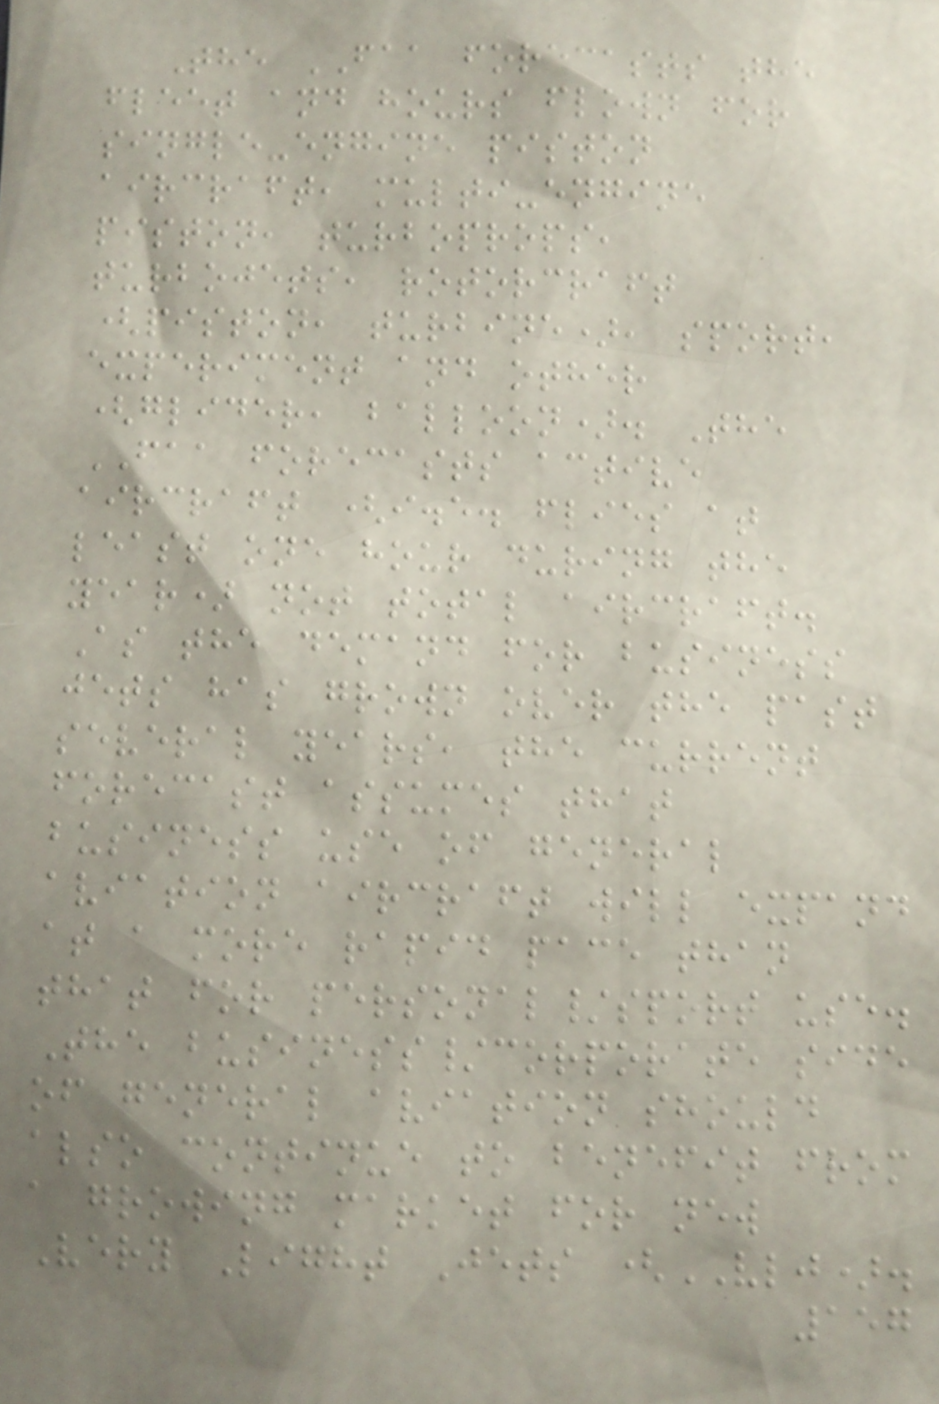The FAA forecasts the
fleet and hours flown for
single-engine piston
aircraft, multi-engine
piston, turboprops,
turbojets, rotorcraft
(piston, turbine), sport,
experiment and other
(glider, balloon). The
FAA forecasts active
aircraft (i.e. flies at
least one hour during the
year) not total aircraft.
As the demand for business
jets has grown over the past
several years, the current
forecast assumes that
business use of general
aviation aircraft will expand
at a more rapid pace than
that for personal/sport use.
The business/corporate side
of general aviation should
also continue to benefit from
a growing market for new
Very Light Jets (VLJ).
157
